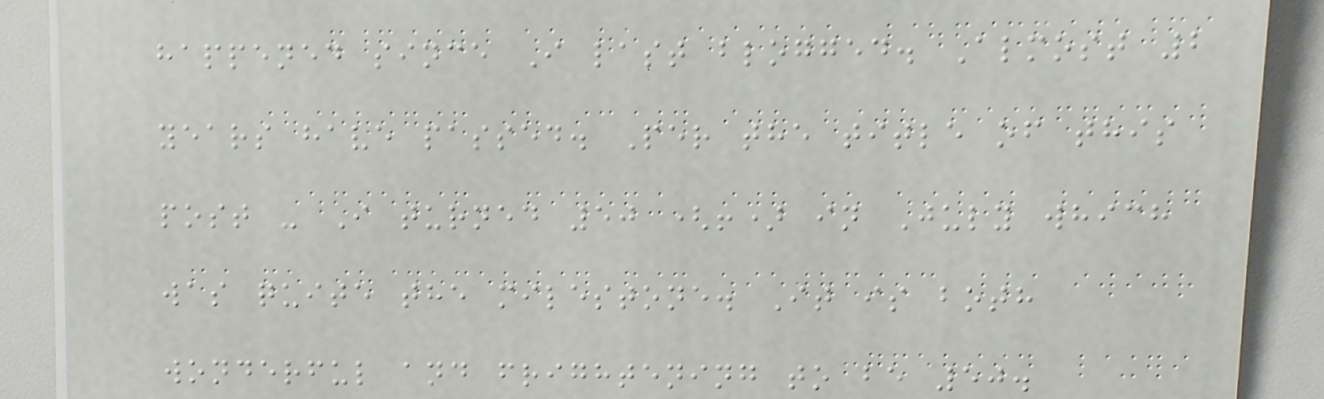happened since I last blogged. Almost 2
years have passed. Per the title of this
post - I turned 50 (!) in July which
was quite the milestone. It is both
wonderful and frightening to be 50.
